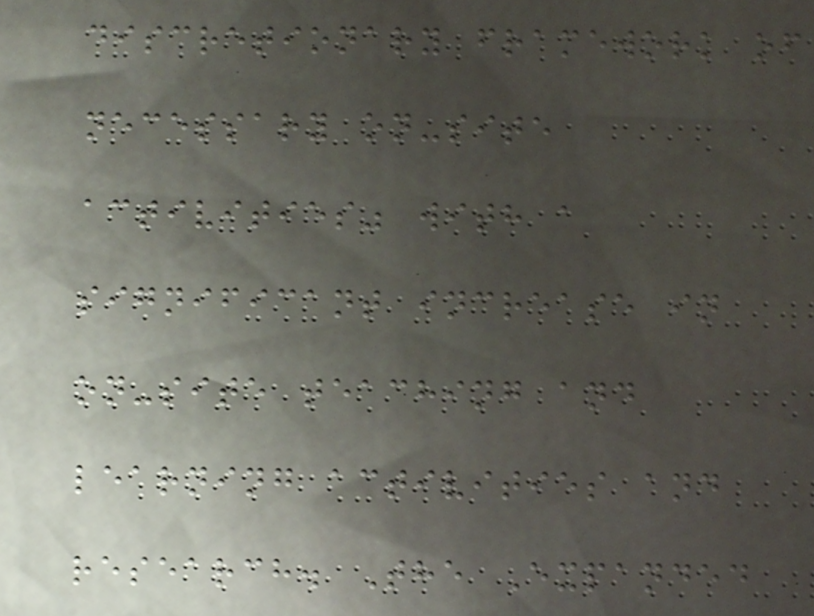discretionary framework of
necessary on-site
activities" with a
significant increase in
on-site teaching and
learning activities and
research. The Expanded
